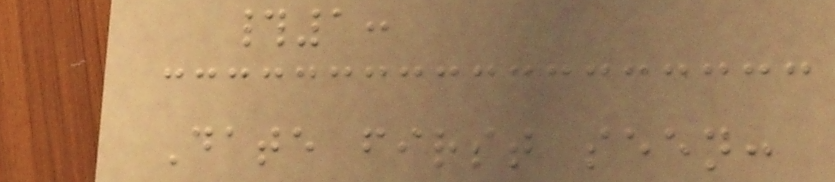#1:
Date first seen:
